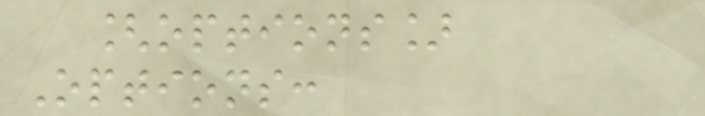[options]
Options:
